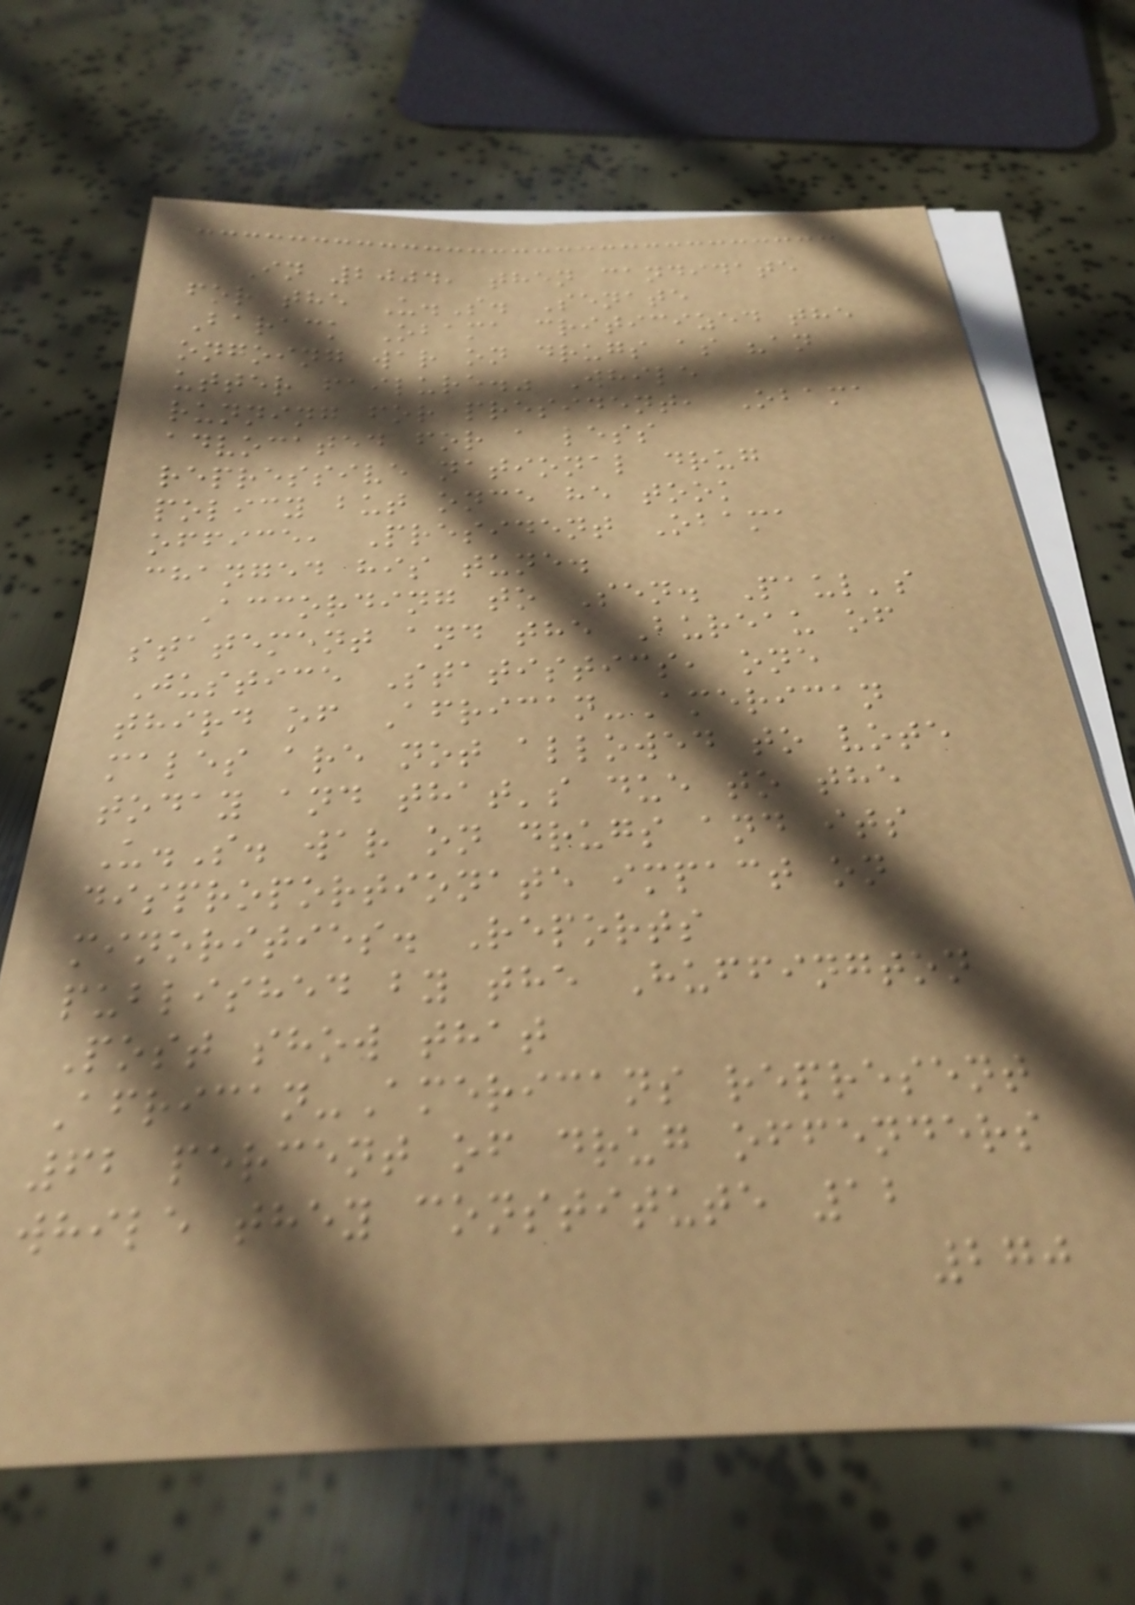In 2004, then candidate
for the U.S. Senate
Barack Obama criticized the
ongoing war on drugs as "an
utter failure." While
running for president, Obama
advocated for a less
repressive national drug
policy but once he took
office, President Obama
changed his tune.
According to Sen. Paul's
statement and the Bureau of
Justice Statistics, one
third of African-American
males are not allowed to vote
today and that's due to the
U.S. war on drugs and its
disproportionate impact on
minorities. Reports
published by the Huffington
Post show that
African-Americans represent
62 percent of drug offenders
while they constitute 12
270
